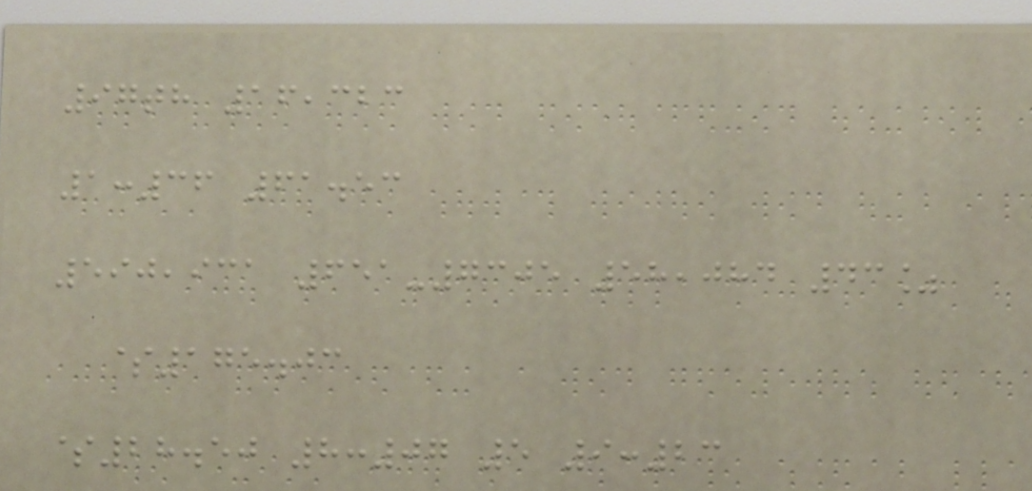97th 16,323
1:36 61.53
590,931 651-7305 58,084 43%
$175.03
$28.50 8:07 5 9:23
